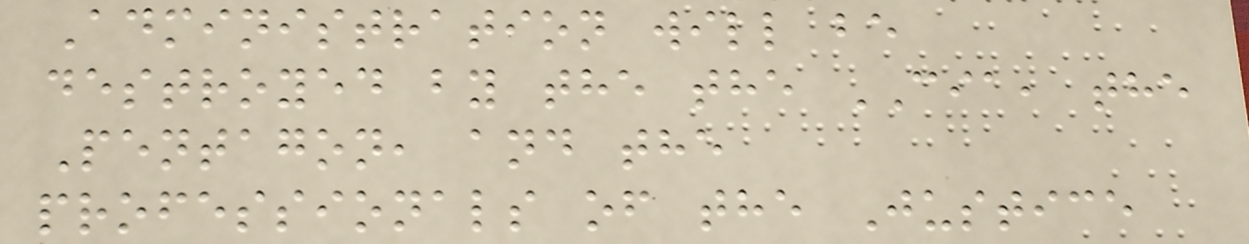Administration will be
destroyed by the the CIA, the
Pentagon, and the
professionals of the Justice
